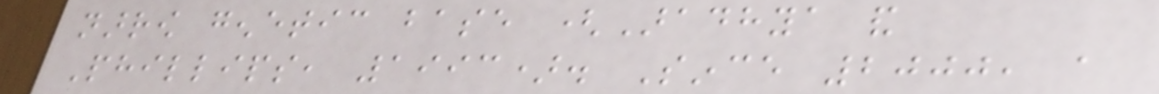narrow genetic base (Aradhya and
Phillips, 1993). Since 2000, a
